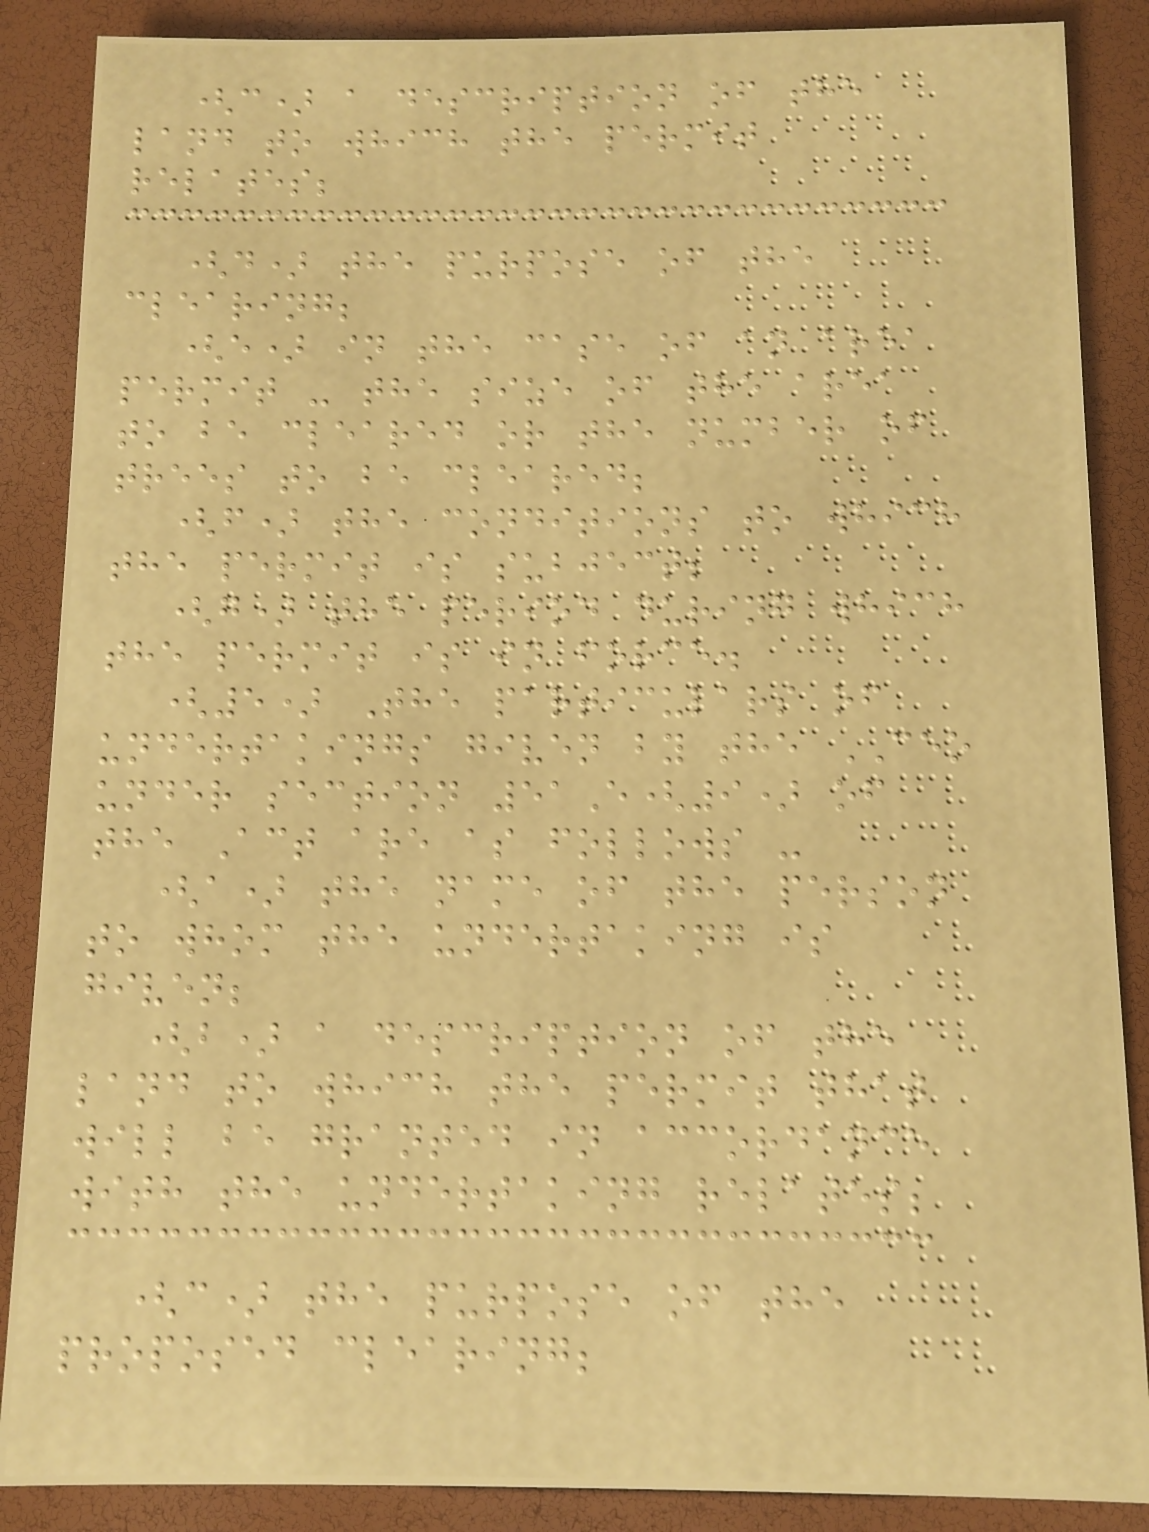(c) a description of the
land to which the permit
relates;
(d) the purpose of the
clearing;
(e) in the case of an area
permit - the size of the area
to be cleared or the number of
trees to be cleared;
(f) the conditions to which
the permit is subject;
(g) the period during which
the permit is in force.
(5) The particulars of
undertakings given by the CEO
under section 51E(9) of
the Act are as follows -
(a) the name of the person
to whom the undertaking is
given;
(b) a description of the
land to which the permit that
will be granted in accordance
with the undertaking relates;
(c) the purpose of the
proposed clearing;
